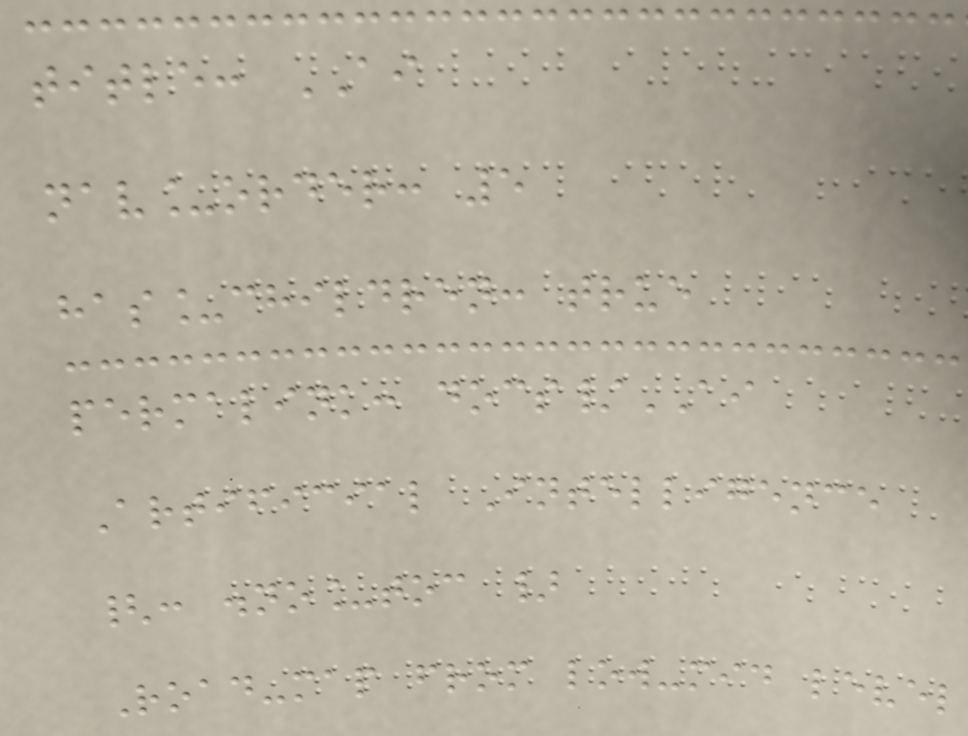title: AI
nav_order: 5
has_children: true
permalink: docs/AI
Artificial Intelligence
{: .no_toc }
Road-map from low-mid level
